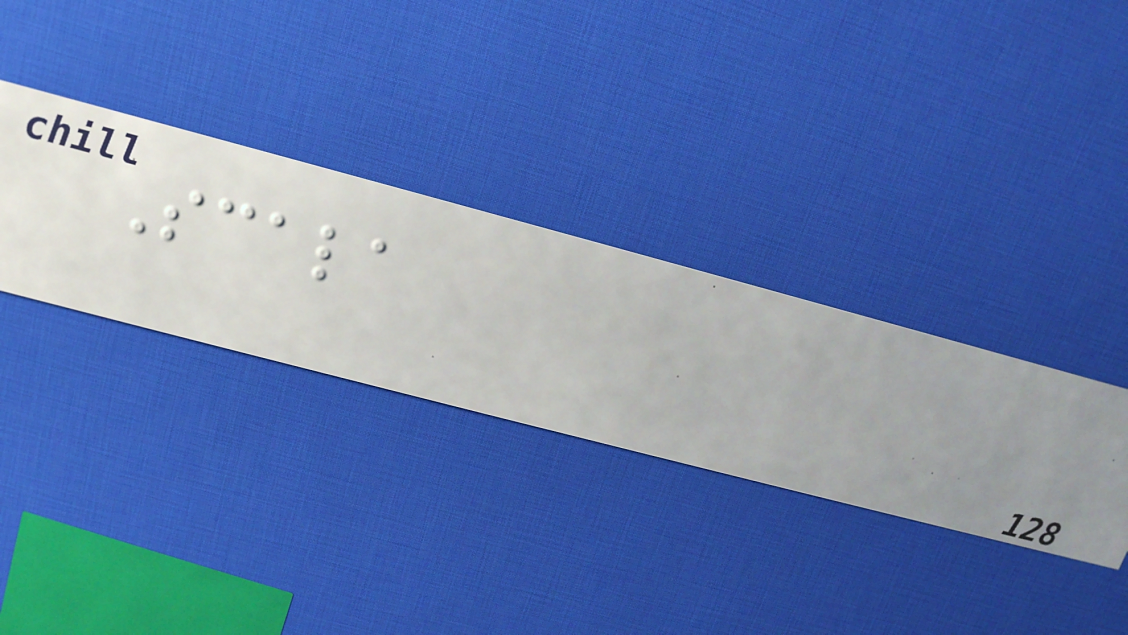Scala
